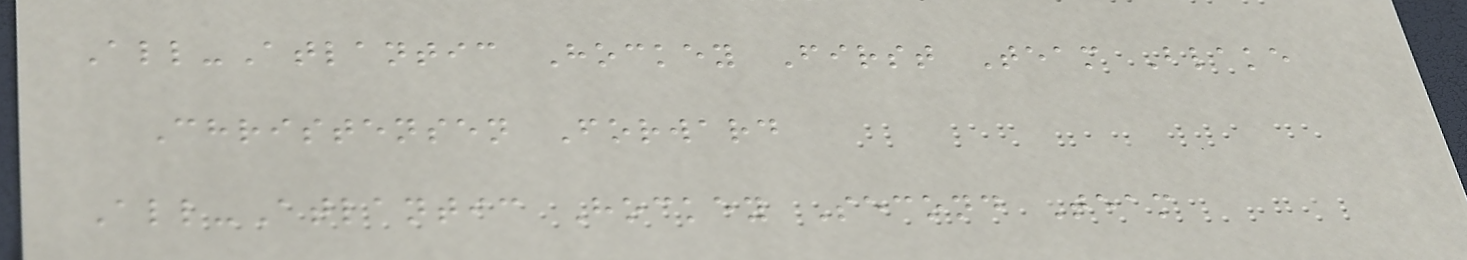All-Atlantic Hockey First Team Blake
Christensen Forward
All-Atlantic Hockey Second Team
